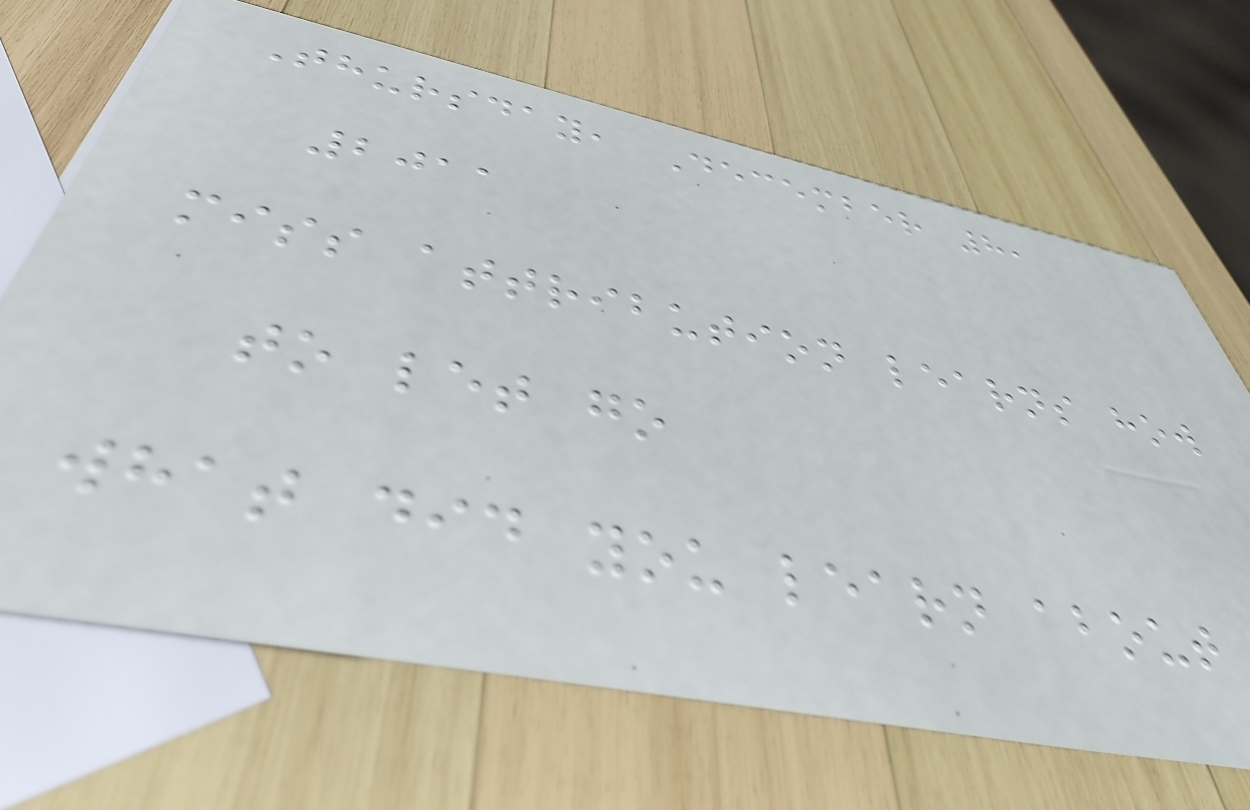Thursday, December 8,
2011
miss attribution learns how
to let go
what did you learn about
